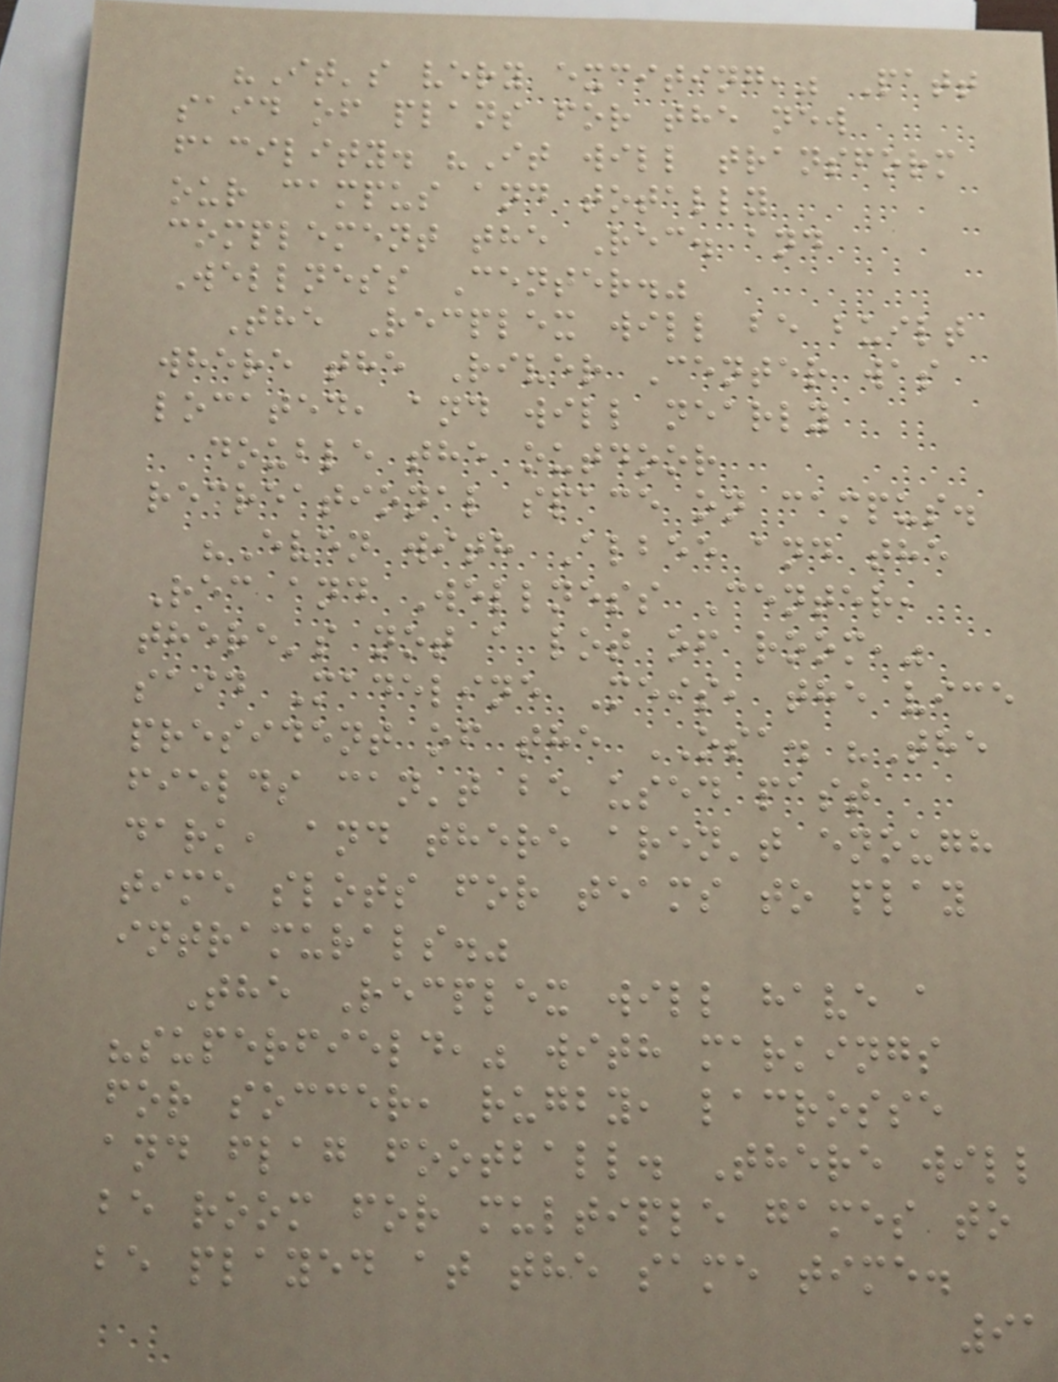"It's very exciting," Patt
said of plans for the new
facility. "It will transform
our campus and totally
complement the Rec. and
Wellness Center."
The Recplex will be built
where the River Center was
located, and will nearly
double the outdoor
recreational space on campus.
"Even with Albee and the
Rec and Wellness Center,
there's not a lot of room,"
said Madeline Meis, the vice
president of the OSA. "The
fields can't be used past
dark, and there aren't enough
time slots for teams to play
intramurals."
The Recplex will have a
"superfield," with markings
for soccer, rugby, lacrosse
and flag football. There will
be room for multiple games to
be played at the same time.
91
